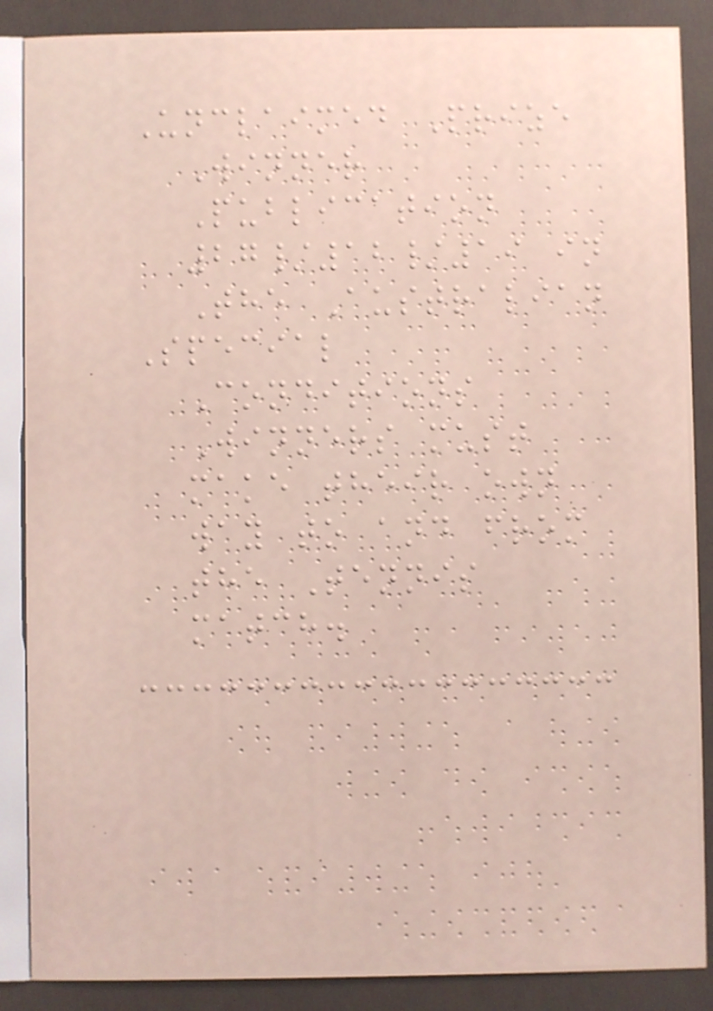Unclaimed Prize
Winner
Publication
27/12/19 in
The Australian
Special
Conditions
Winners must
make their own
way to and from
the Tennis
match.
